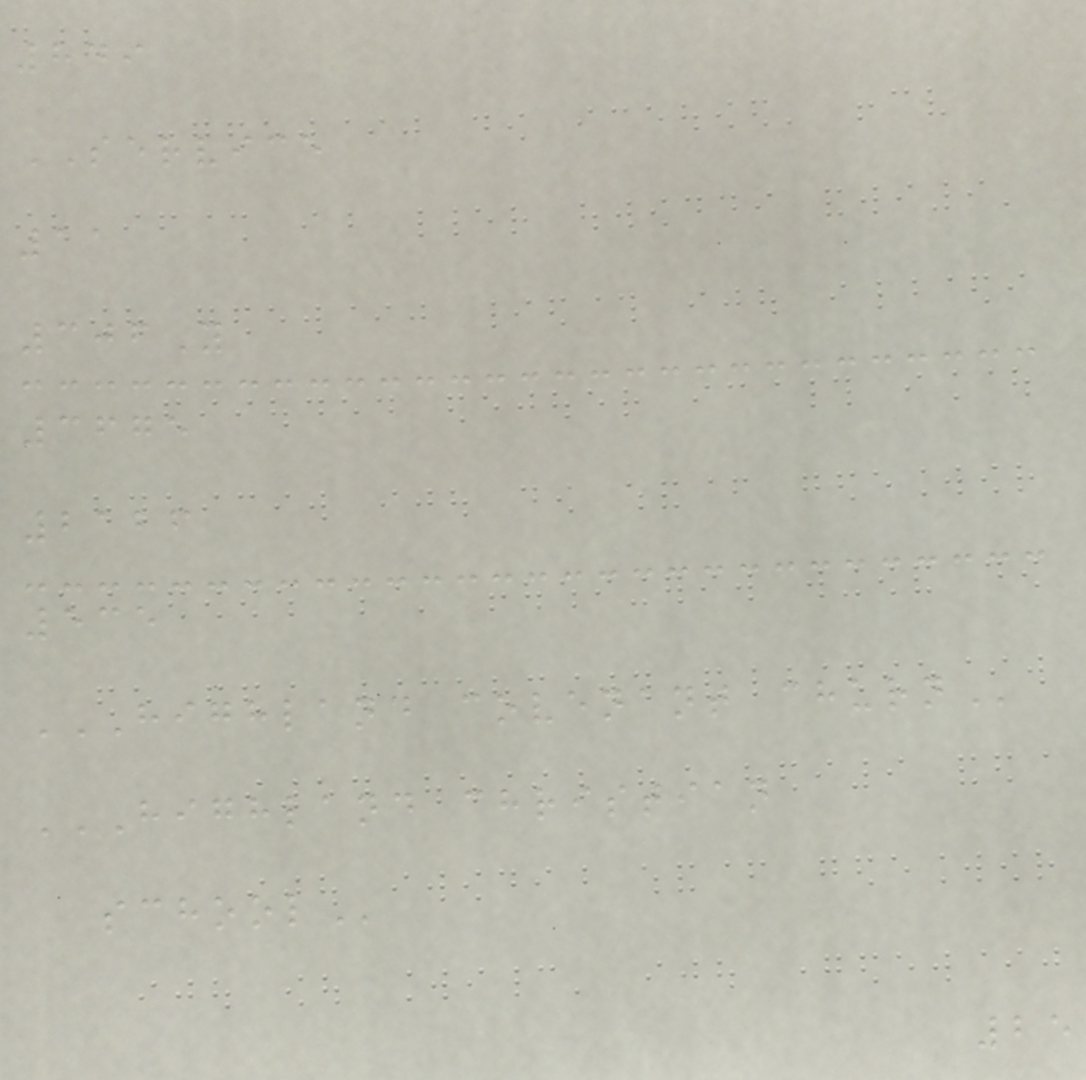849
SERVICE
11
306Y
3675
2126
535
HIGHLAND COVENANT CHURN
HIGHLAND CHRISTIAN
SCHOOL
25
